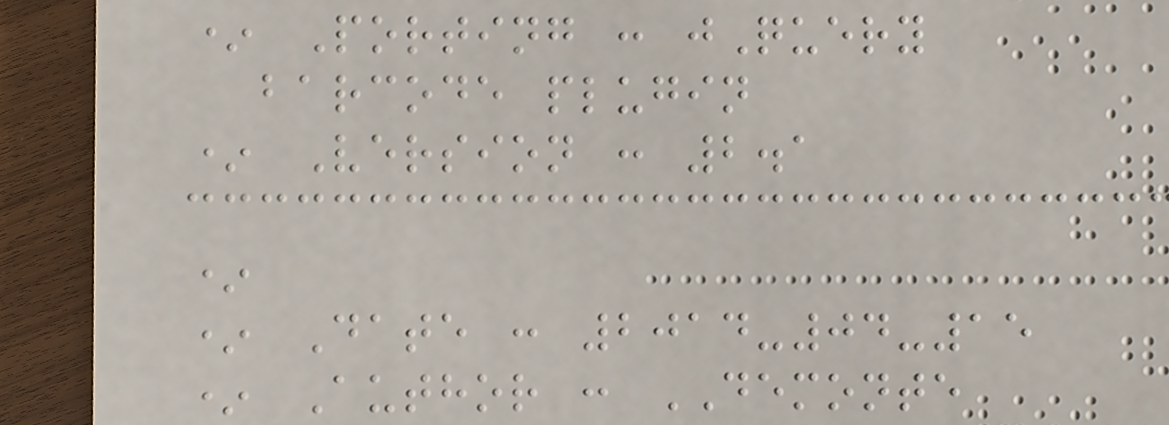* Porting : jQuery
barcode plugin
* Version : 2.1
*
* Date : 2014-04-15
* Author : DEMONTE
